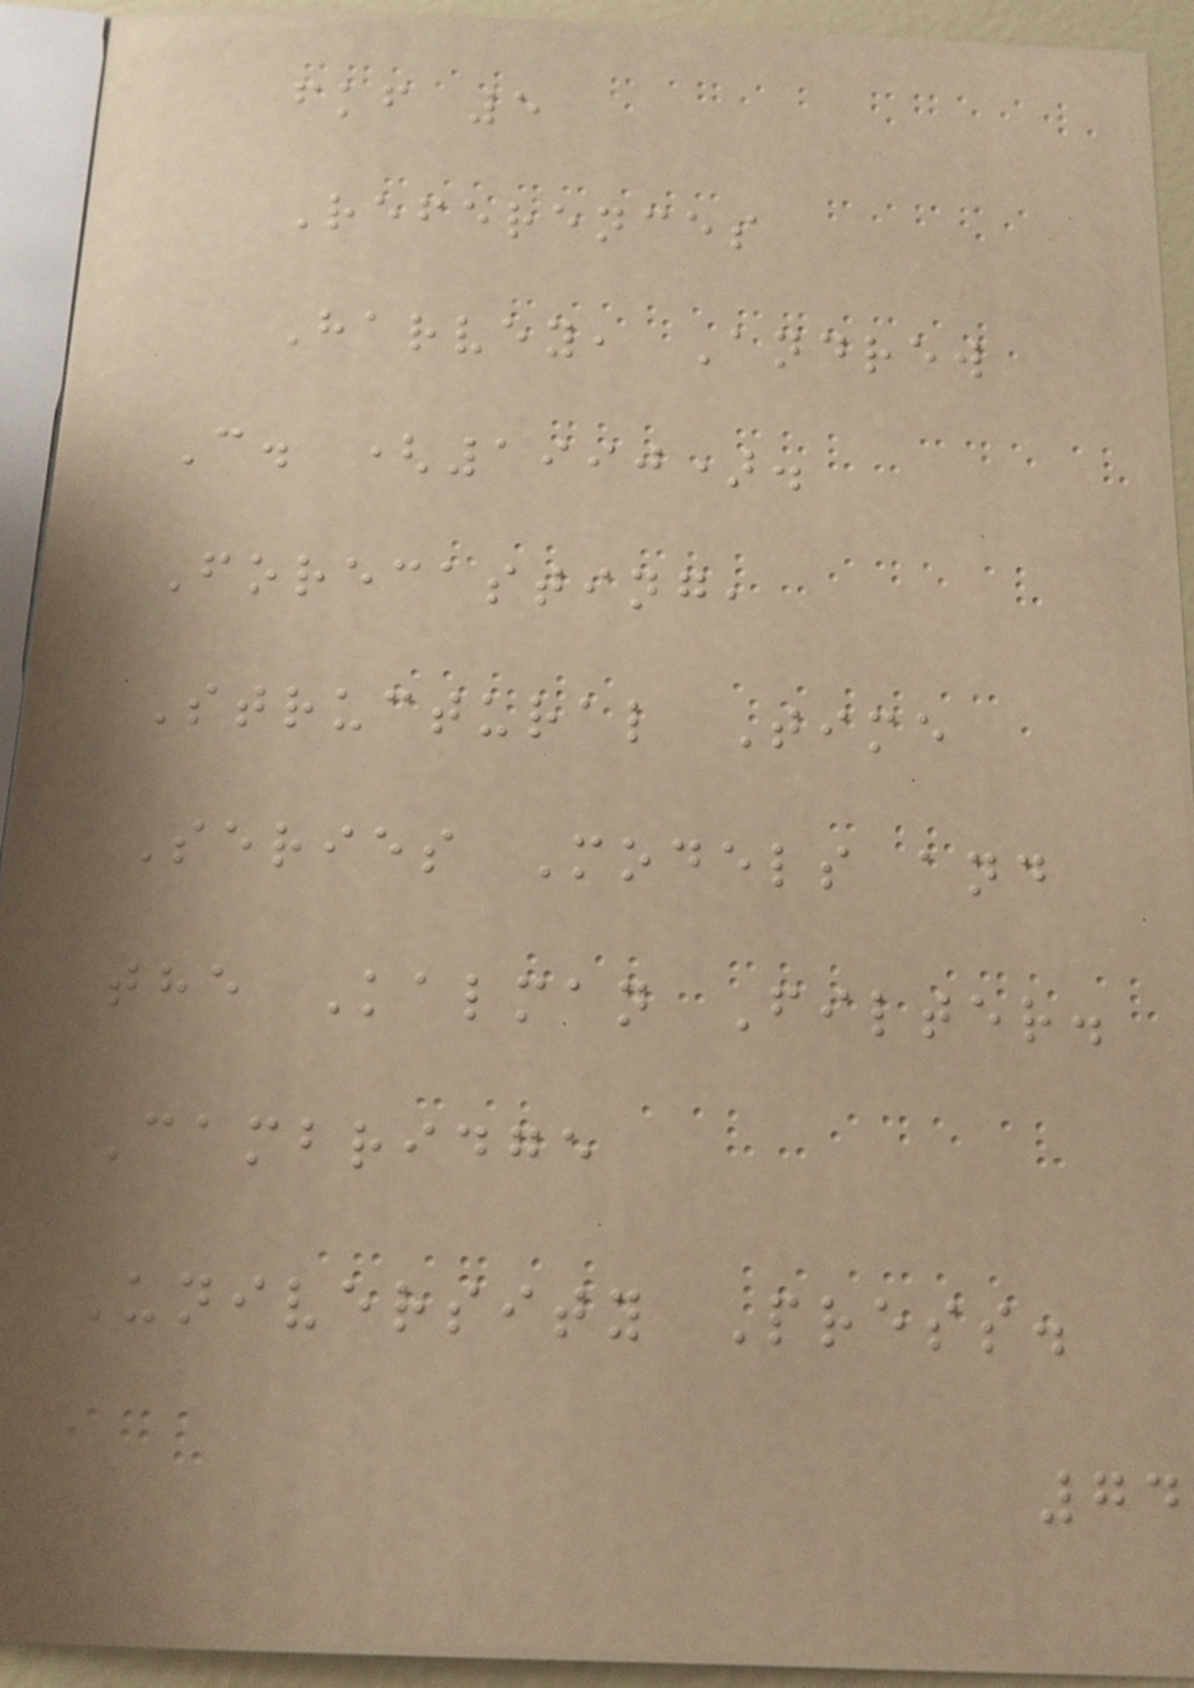fkf 5
References
Harvey, Andrew
C. (1990).
Forecasting,
Structural Time
Series Models and
the Kalman Filter.
Cambridge
University Press.
74
